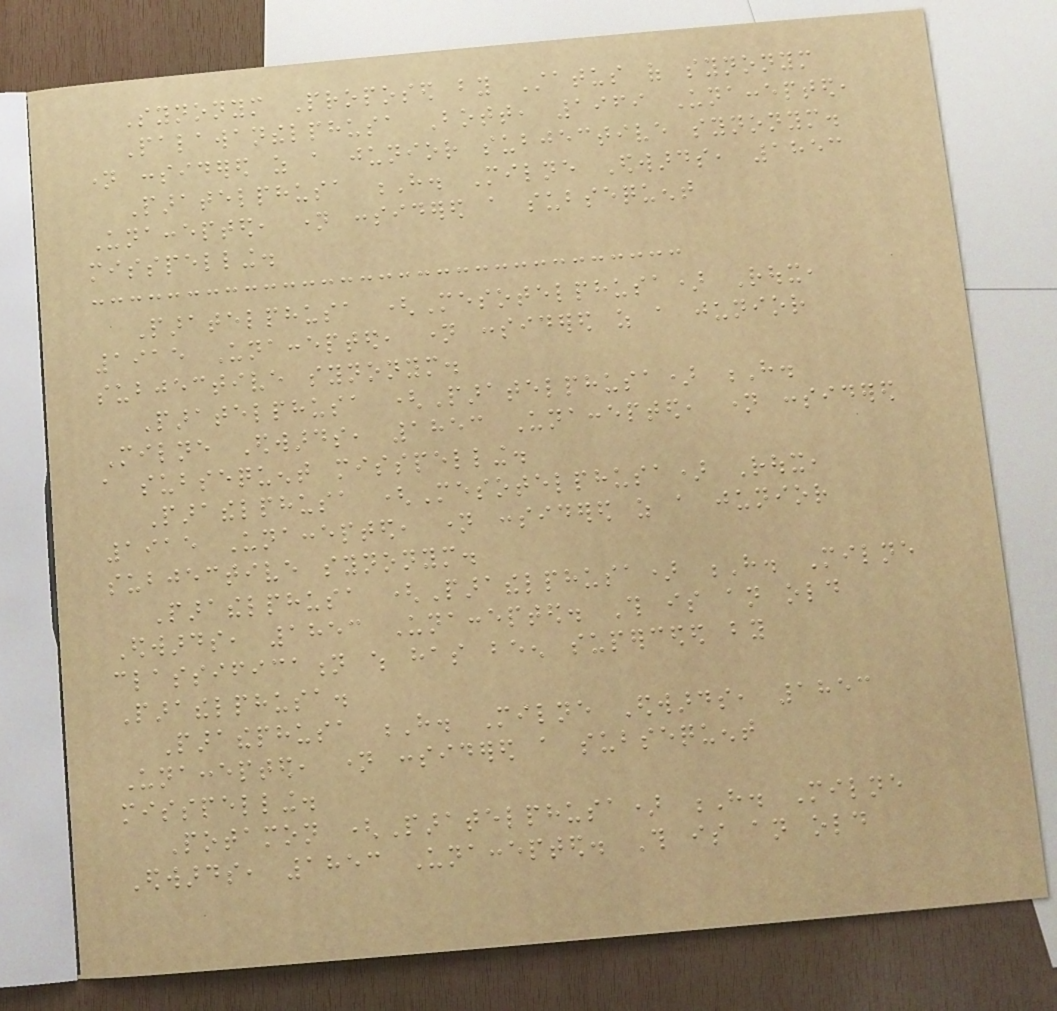Synonym Proposed by Status of synonym
Palawanthelphusa Bott, 1969 Unaccepted,
name considered as a junior subjective synonym.
Paratelphusa H. Milne Edwards, 1853
Unaccepted, name considered a subsequent
misspelling.
Paratelphusa (Mesotelphusa) Roux,
1915 Unaccepted, name considered as a junior
subjective synonym.
Paratelphusa (Paratelphusa) H.
Milne Edwards, 1853 Unaccepted, name considered
a subsequent misspelling.
Parathelphusa (Mesotelphusa) Roux,
1915 Unaccepted, name considered as a junior
subjective synonym.
Parathelphusa (Parathelphusa) H. Milne
Edwards, 1853 Unaccepted. This is an old
classification which has been superceded by
Parathelphusa.
Parathephusa H. Milne Edwards, 1853
Unaccepted, name considered a subsequent
misspelling.
Potamon (Paratelphusa) H. Milne
Edwards, 1853 Unaccepted. This is an old
